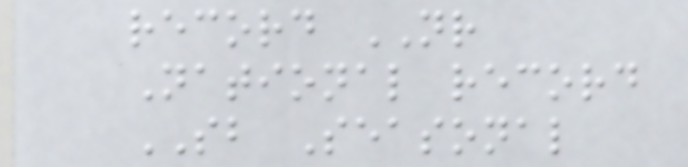record NR
National record
SB Seasonal
